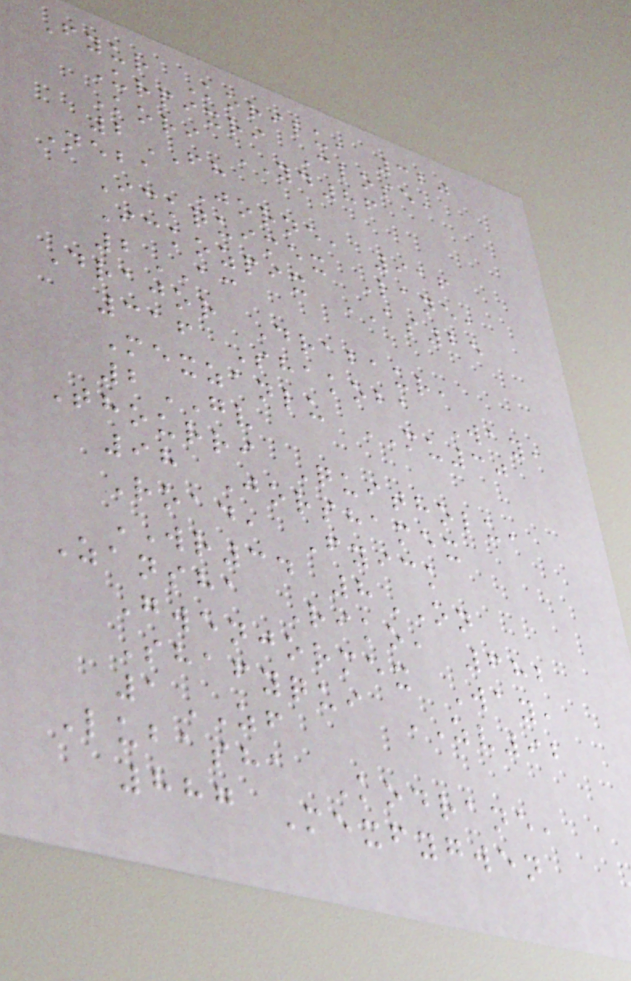Fyur Korilu, 320
Urpixri Close,
Kori YD86
2FH
Neba Jorne, 916
Ickquimex Lane,
Ickozpix AS25
2AC
Drajor Drabaur,
316 Shakoba Way,
Mexzanlu MU30
2GV
Thourri Quitholu,
98 Jorshamex
Road, Fyick
WR34 8ON
Zansha Riko, 682
Gwenjormex Way,
Shafyqui ZV92
1ZF
Lubasha Kodrane,
887 Mexfygwen
